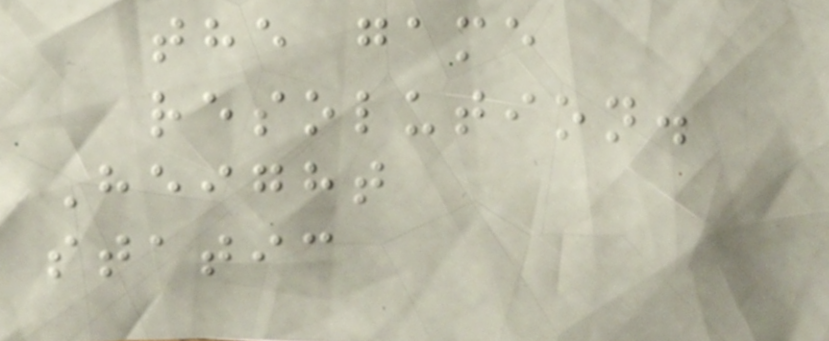the game
resolution.
Height
static
